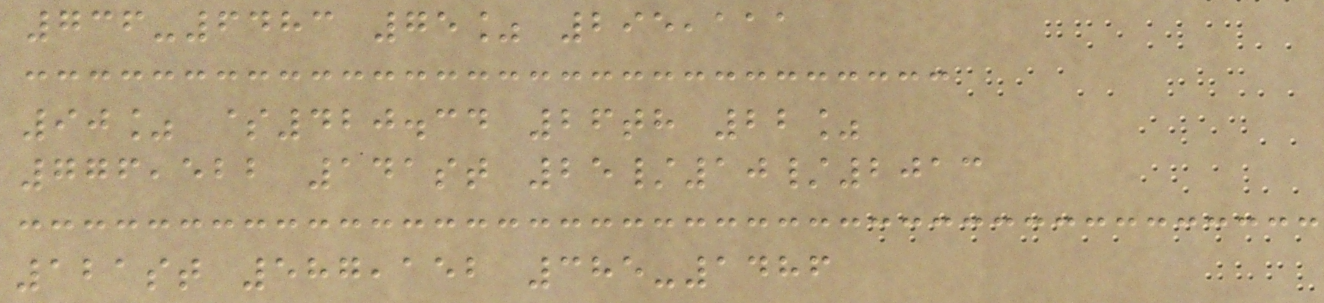736-6483 75% 295,111
90% $420.34 26th 22%
776,522 141st 25/10/2013
121st 587,152 385-1486
